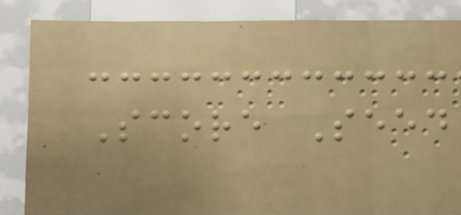Score Seed
